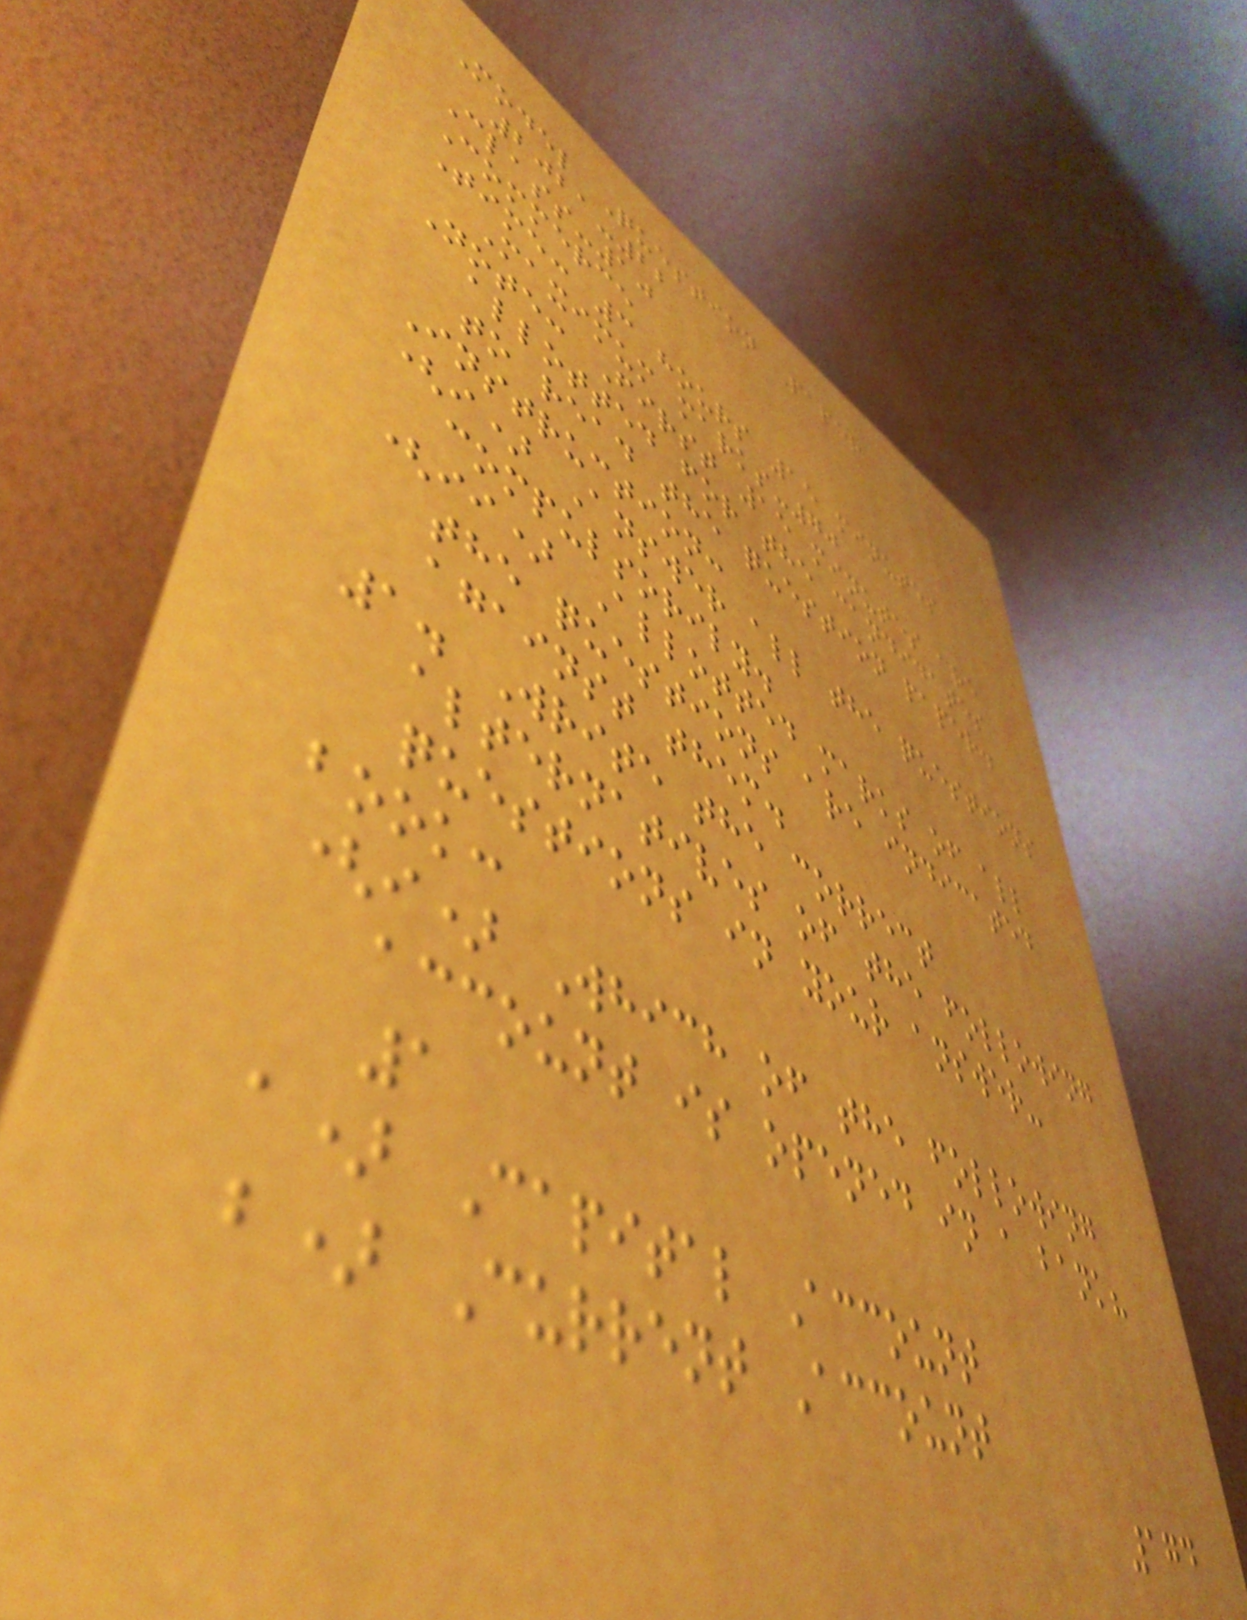Model Question Paper
2021-22
Class-10
Commerce
Time: 3 hours 15 minutes
Maximum marks-70
Note: First 15 minutes are
allotted for the candidates
to read the question paper.
Instruction:
(i) Answer all the questions
compulsorily.
(ii) Allotted marks of all
the questions are indicated
against them.
1. Write the correct
alternatives of the following
questions in your answer-
book:
(i) Which of the following
account is opened in a bank?
1
a) Capital Account
b) Current Account
174
